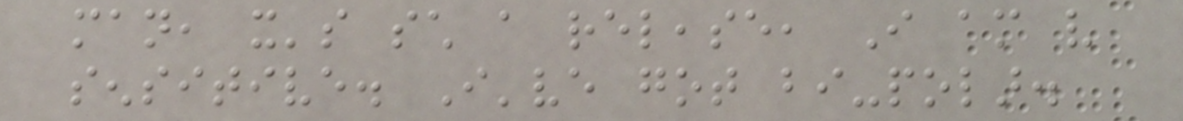man, it's such a release, I am very
sensitive. I've got bi-polar.
